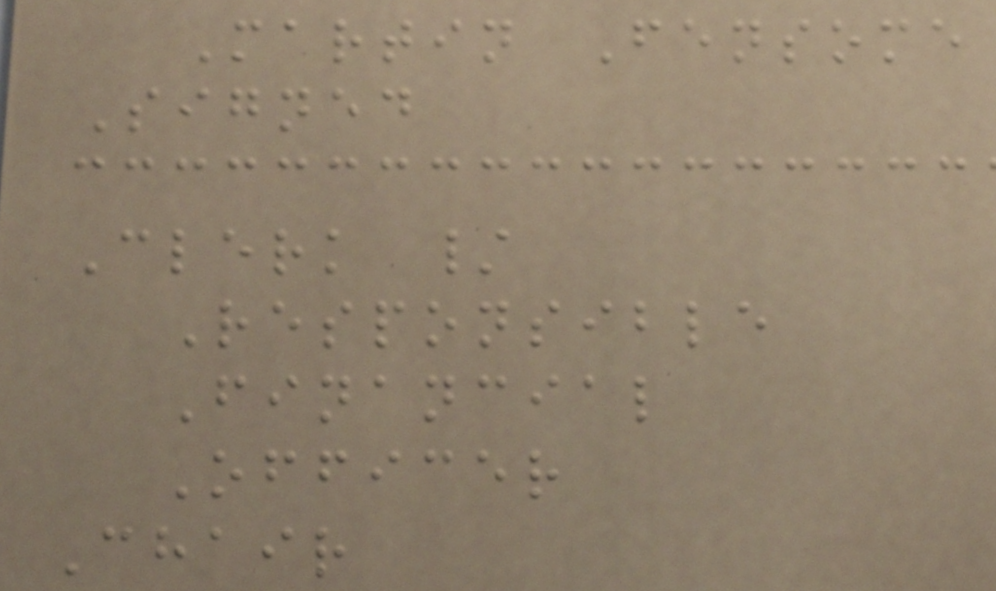Martin Fensome
Signed
Clerk /
Responsible
Financial
Officer
Chair
